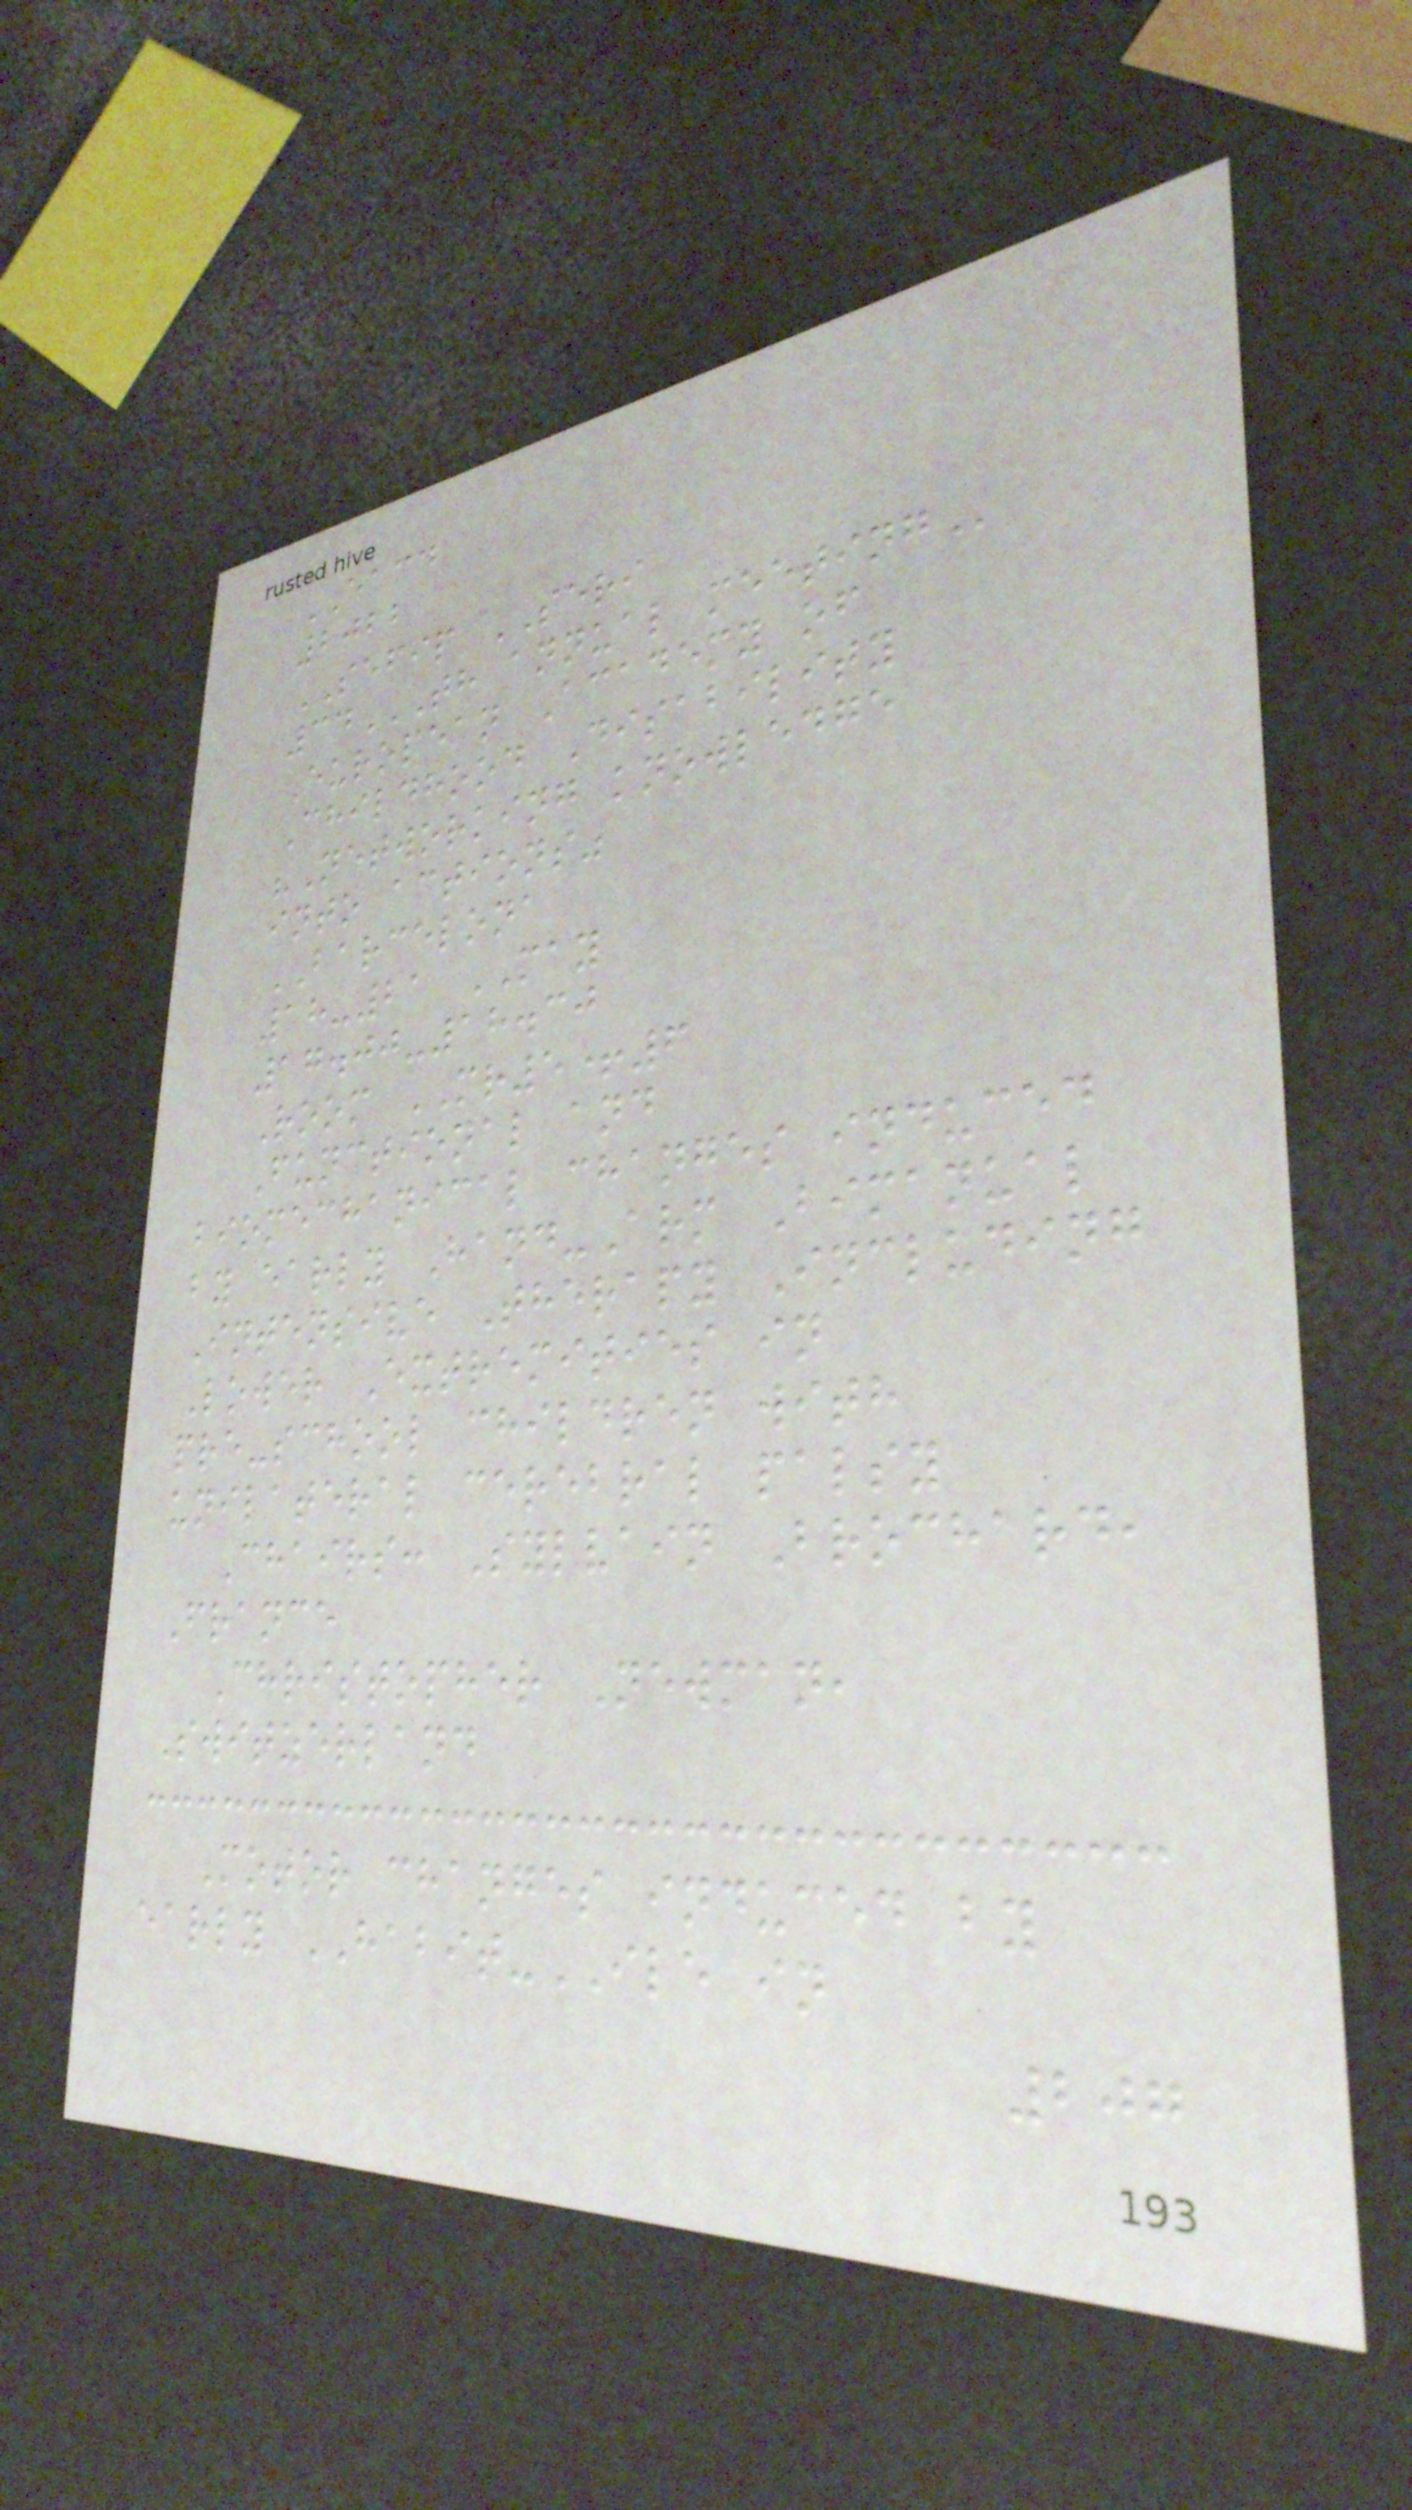EACD
2022
SEFIP SERI
34TH ANNUAL MEETING
European Academy of
Childhood Disability
"Networking knowledge
into actions"
BARCELONA
18-21 MAY
17.00-18.30
Room MR5+6
Functional and
biomechanical changes induced
by early Hand-Arm Bimanual
Intensive Therapy Including
Lower Extremities in
pre-school children with
unilateral cerebral palsy
Chairs: Sylvain Brochard,
France
Christopher Newman,
Switzerland
Motor changes induced by
early HABIT-ILE in
207
